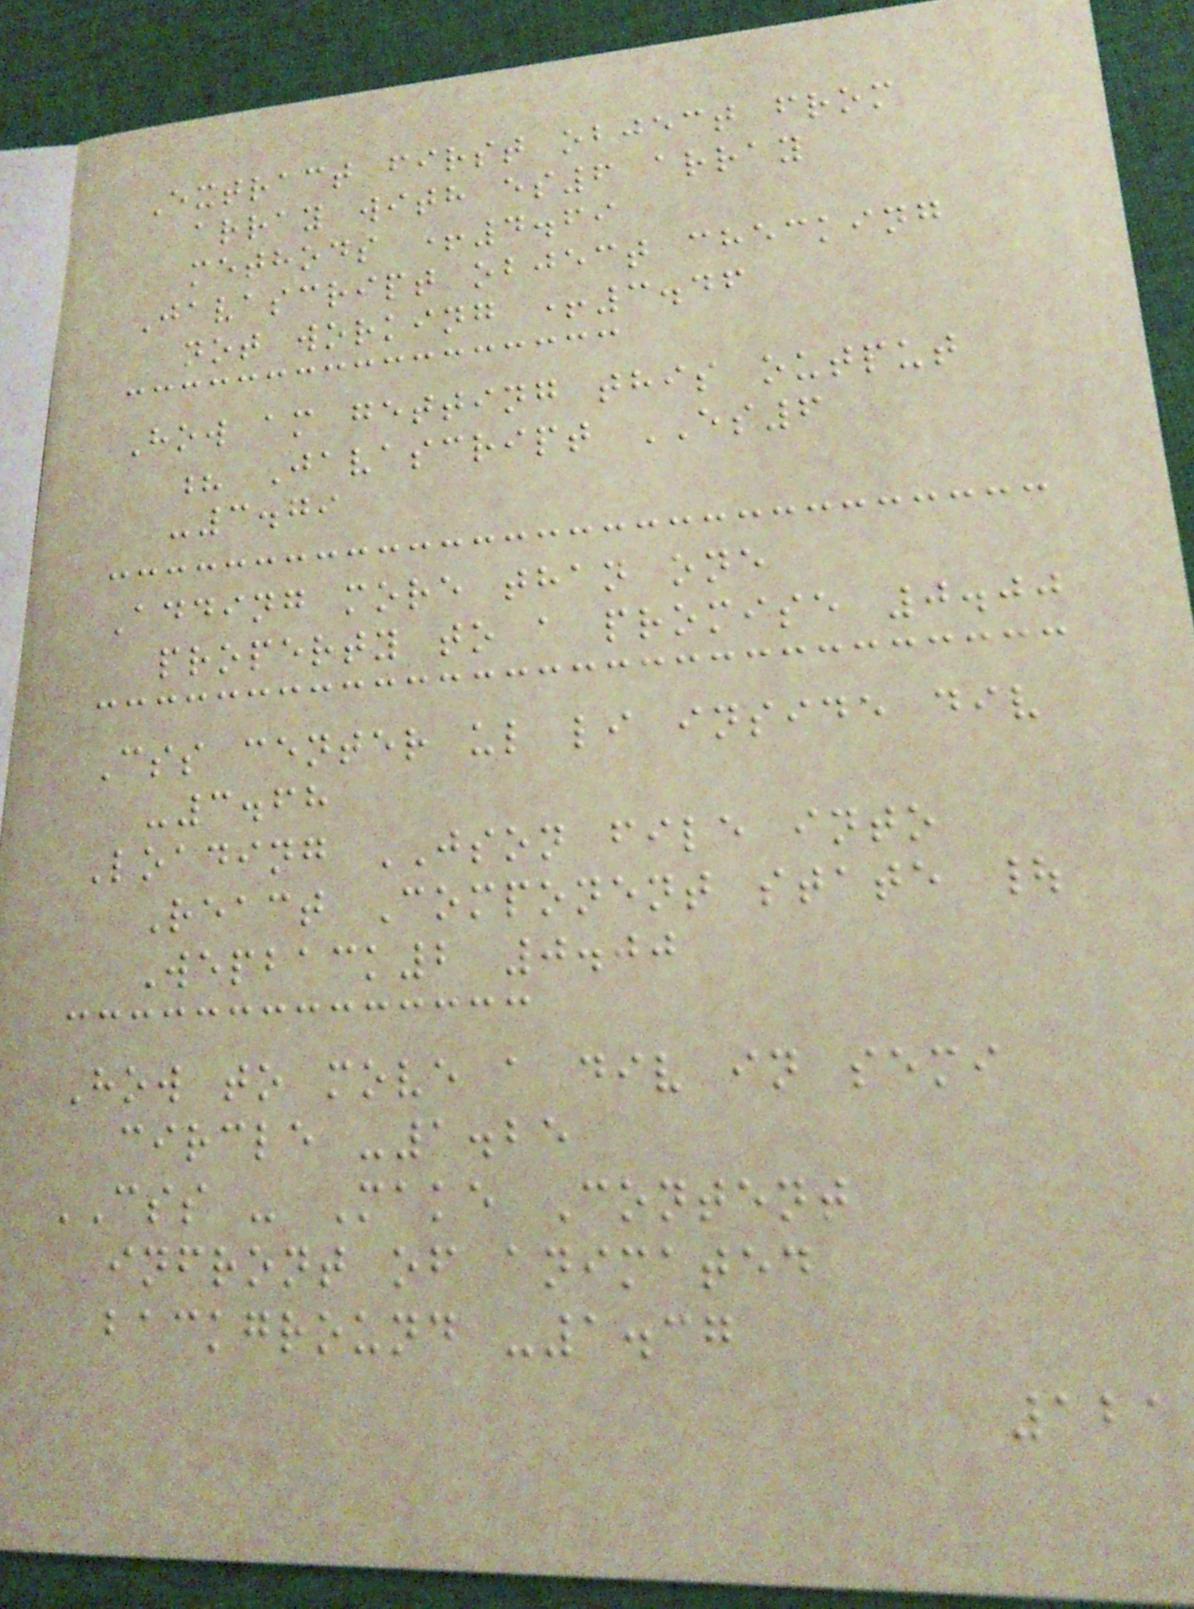Extract first object from
array with es6 array
methods +4.69
Javascript object checking
not working +3.46
How am getting this output
? Javascript ES6
-3.79
Adding more than one
property to a promise 0.00
Css center ul li inside div
-3.68
Loading JSON file into
React Component state |
Wepback2 0.00
How to move a div in semi
circle -1.25
CSS - Make Content
infront of animated
background -1.37
121
